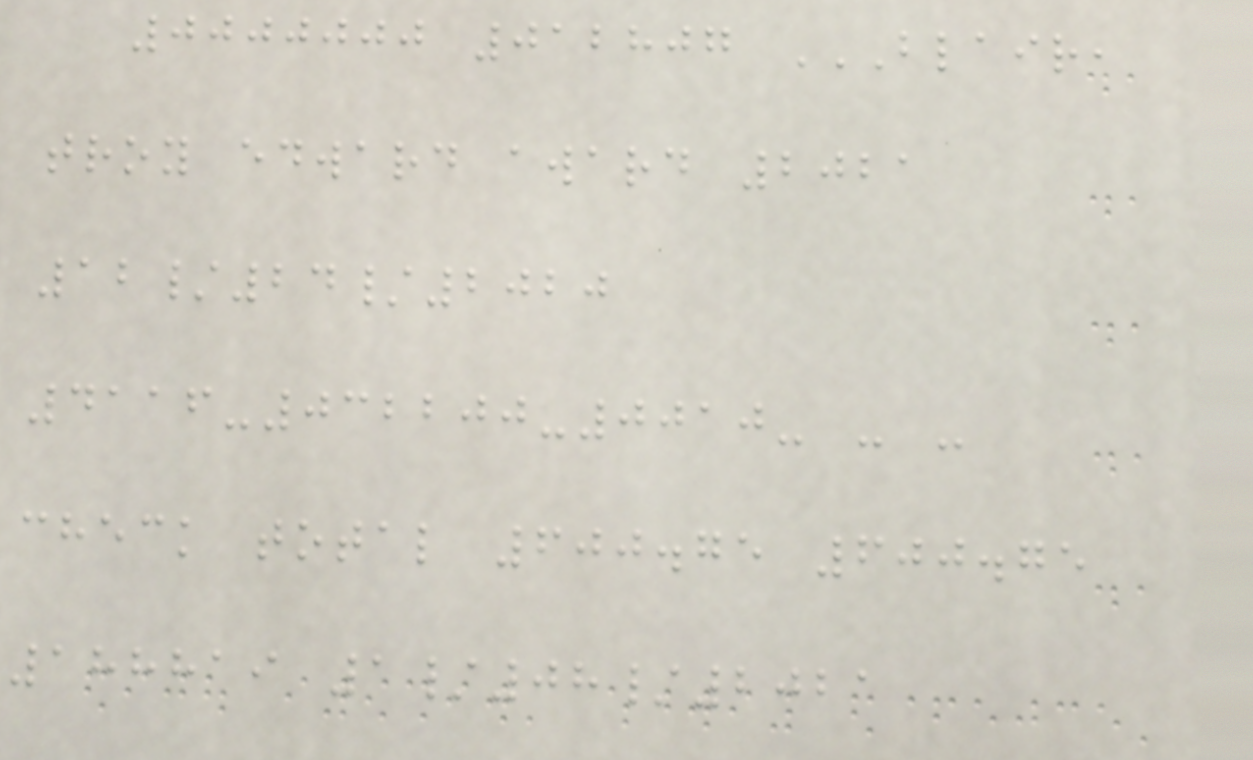0000000 012807 BLAIR,
TROY EDWARD AWARD 2021
12/24/2020
4116-032200-0010- - -
CHECK TOTAL 600.75 600.75
188819 1/08/2021
